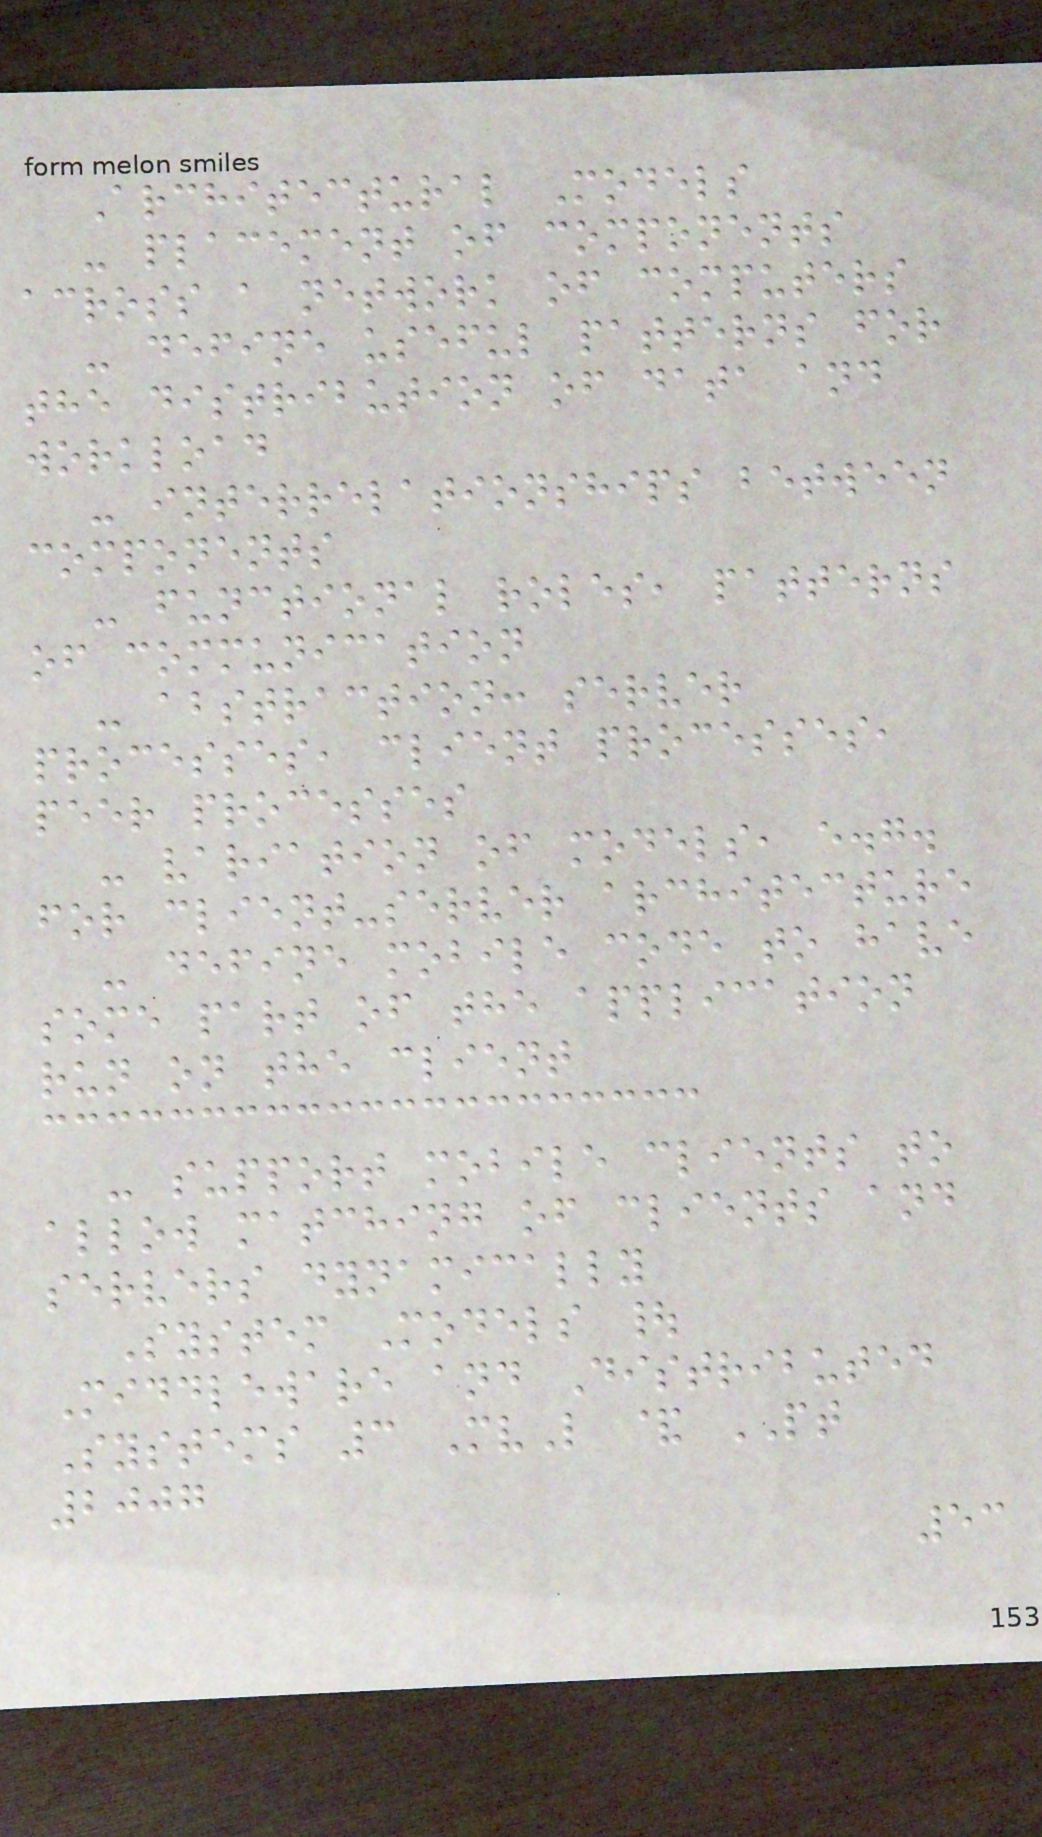Architectural Models
- placement of components
across a network of computers
- define useful patterns for
the distribution of data and
workload
- interrelationships between
components
- functional roles, patterns
of communication
- abstraction: server
processes, client processes,
peer processes
- variation of models, e.g.
for client-server architecture
- define mobile code to have
some part of the application
run on the client
- support mobile clients to
allow matching of clients and
servers dynamically
System Models |
Middleware and Distributed
Systems 3 MvL & PT
2007
53
